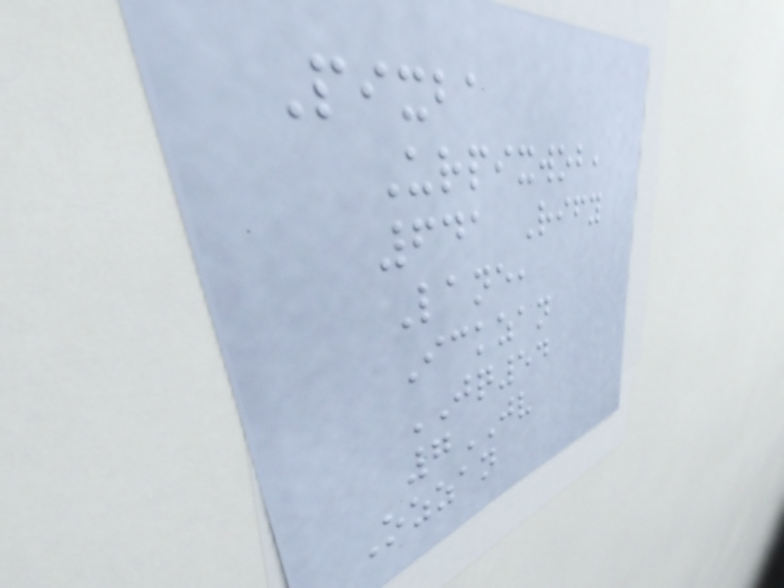Pixba
Urpixwob,
641 Rify
Lane,
Ickzan
JQ54
7JV
Ozzan
